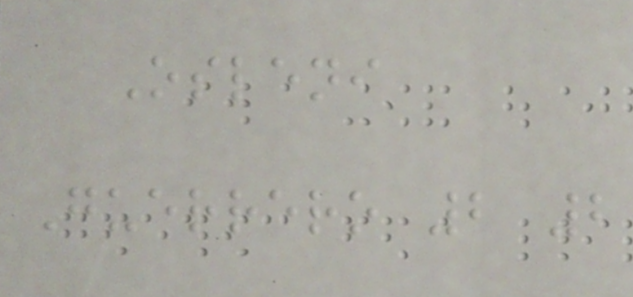Osleni
Guerrero 2 2
